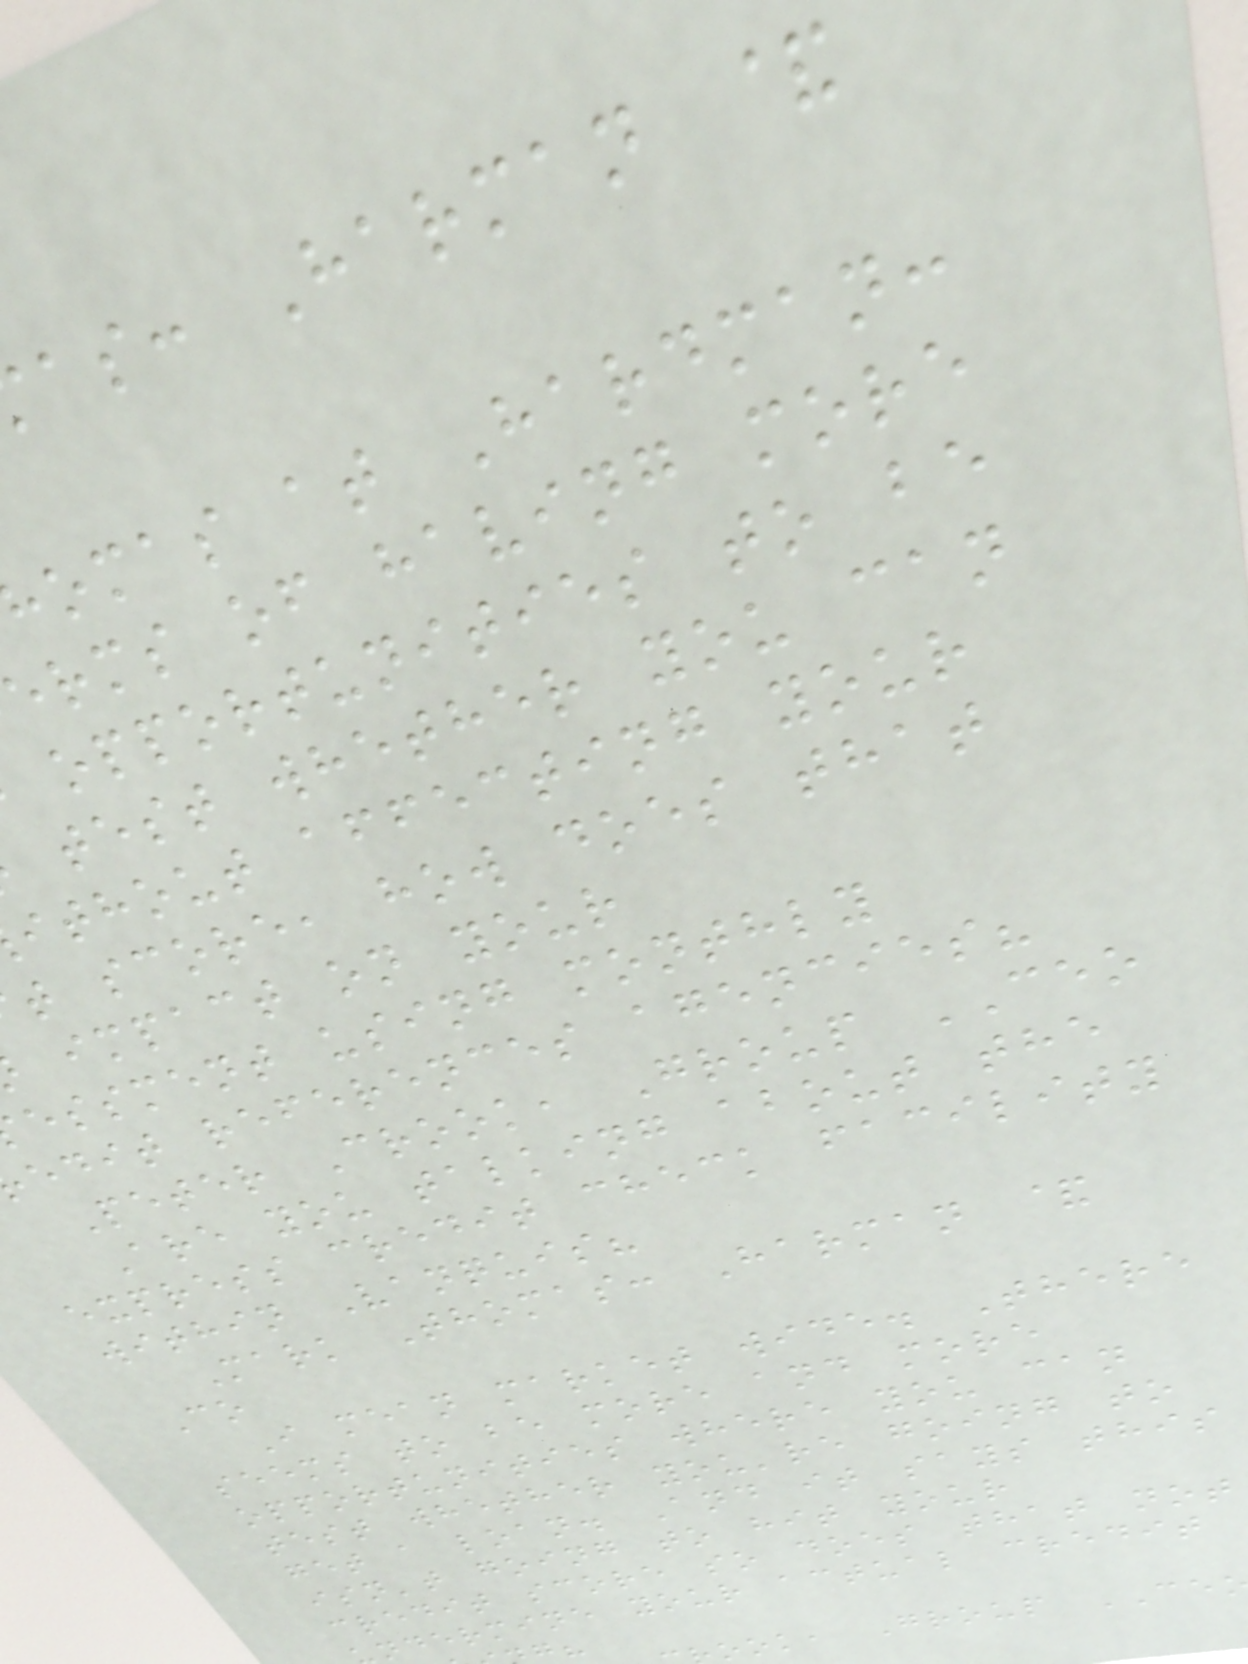as: Harman &
omas at Hardman:
erms of having more
opportunities to be
test whether you can
ithout affecting your
t score, how does that
impact on your
essment using monthly
edit references agencies?
Peter Crook, Group CEO
Are you talking about the
express credit check facility
within Vanquis?
Mark Thomas: Harman &
Co
I mean market wide. There
seems to be more and more
opportunities where you can
test whether you're going to
get a loan. And it says this
isn't going to hit your
credit score so does that not
ndermine your actual credit
ook, Group CE
